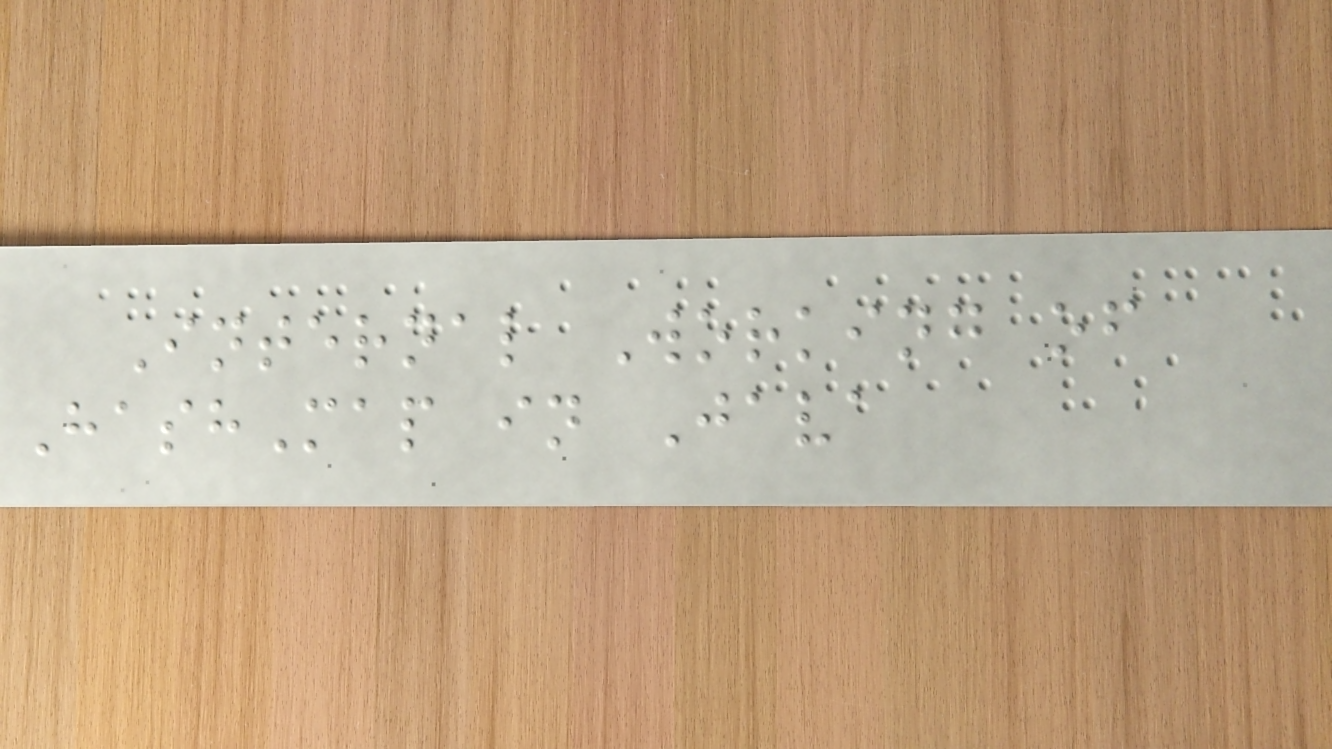Internal Working of
HashMap in Java
